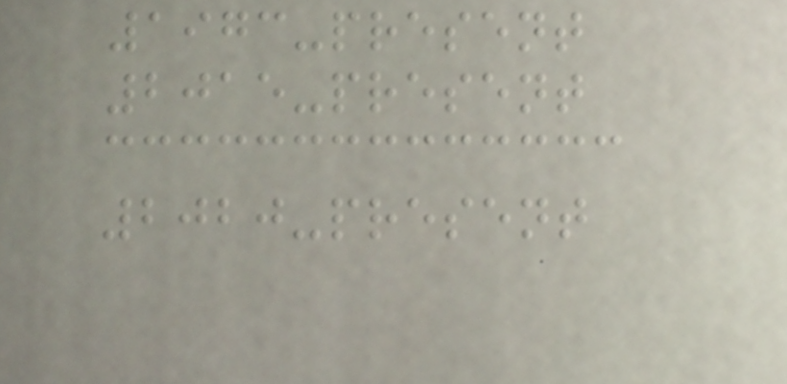1973-present
2015-present
2020-present
